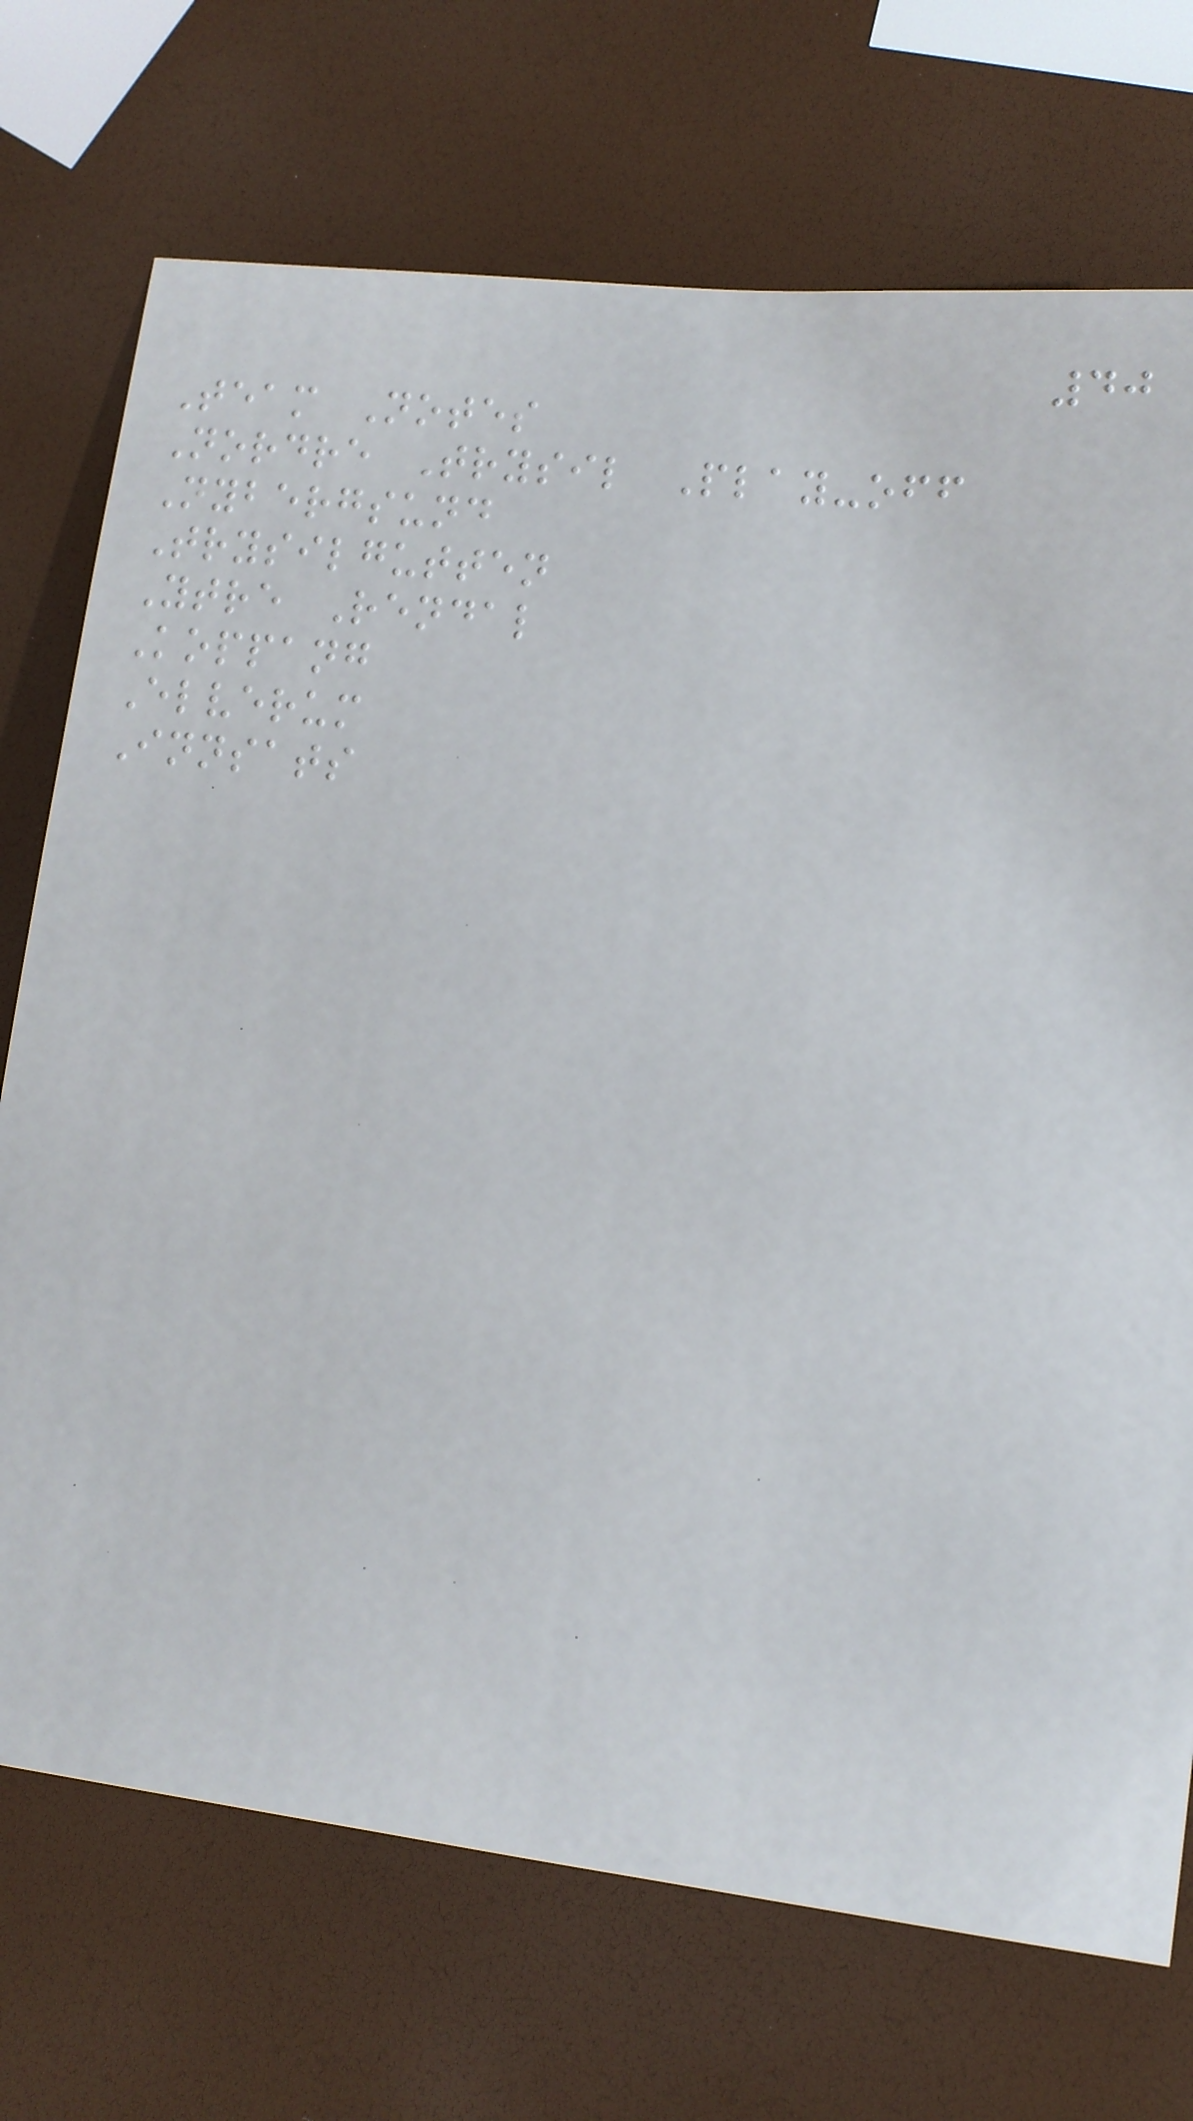40
Team Notes
Nordre Trysil Play-off
Nybergsund
Trysilgutten
Ytre Rendal
Koppang
Elverum
Innsats
